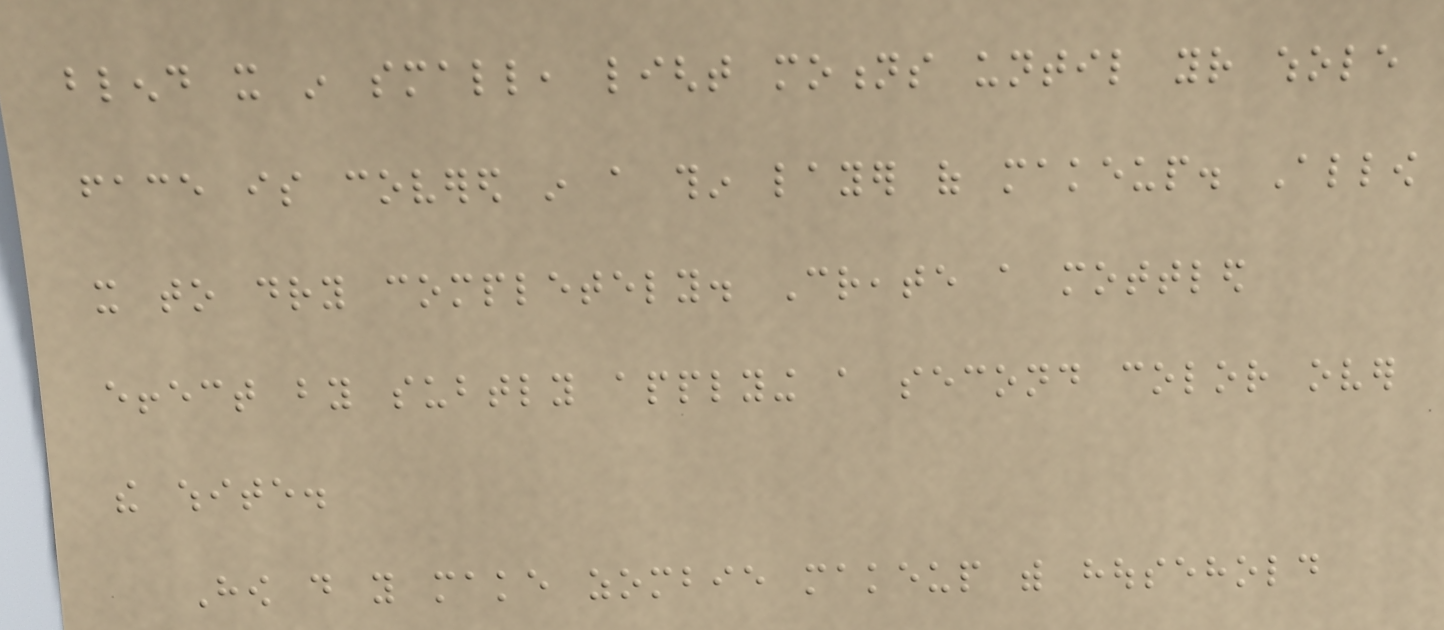blend it in small, light motions until your whole
face is covered in a thin layer of makeup. Allow
it to dry completely. Create a mottled
effect by subtly applying a second color over
the white.
How do you make zombie makeup with household
